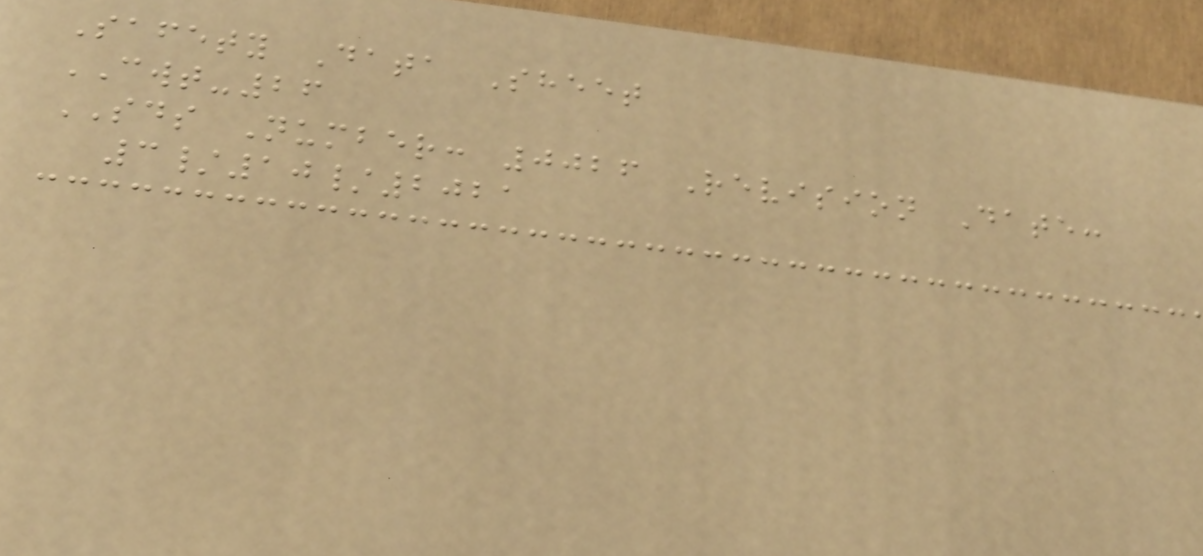Safety Data Sheet
CWT-26
SDS Number: 0026 Revision Date:
3/10/2021
